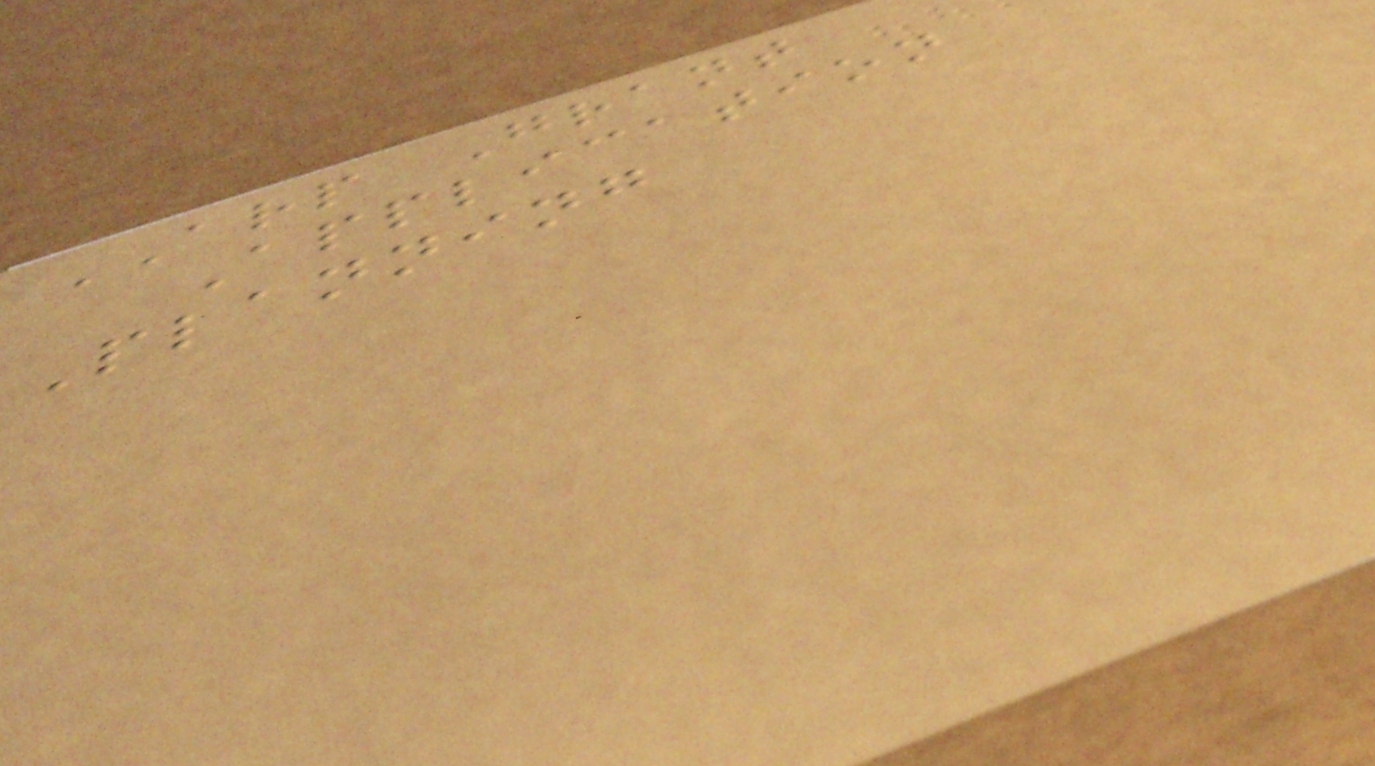ARP Grant
Application
Planning
